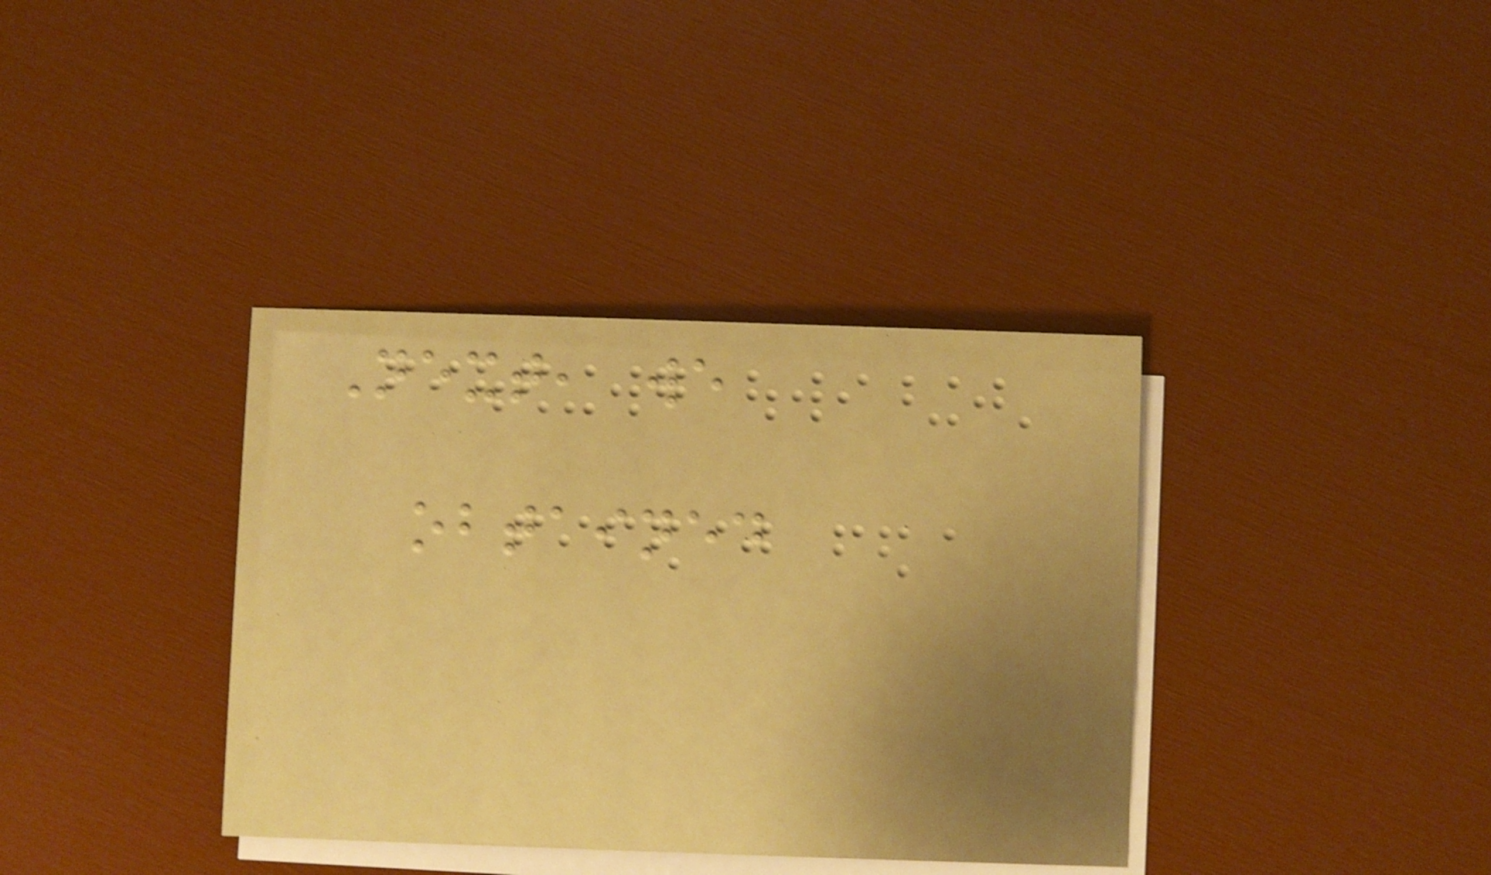Next, we
obtained
